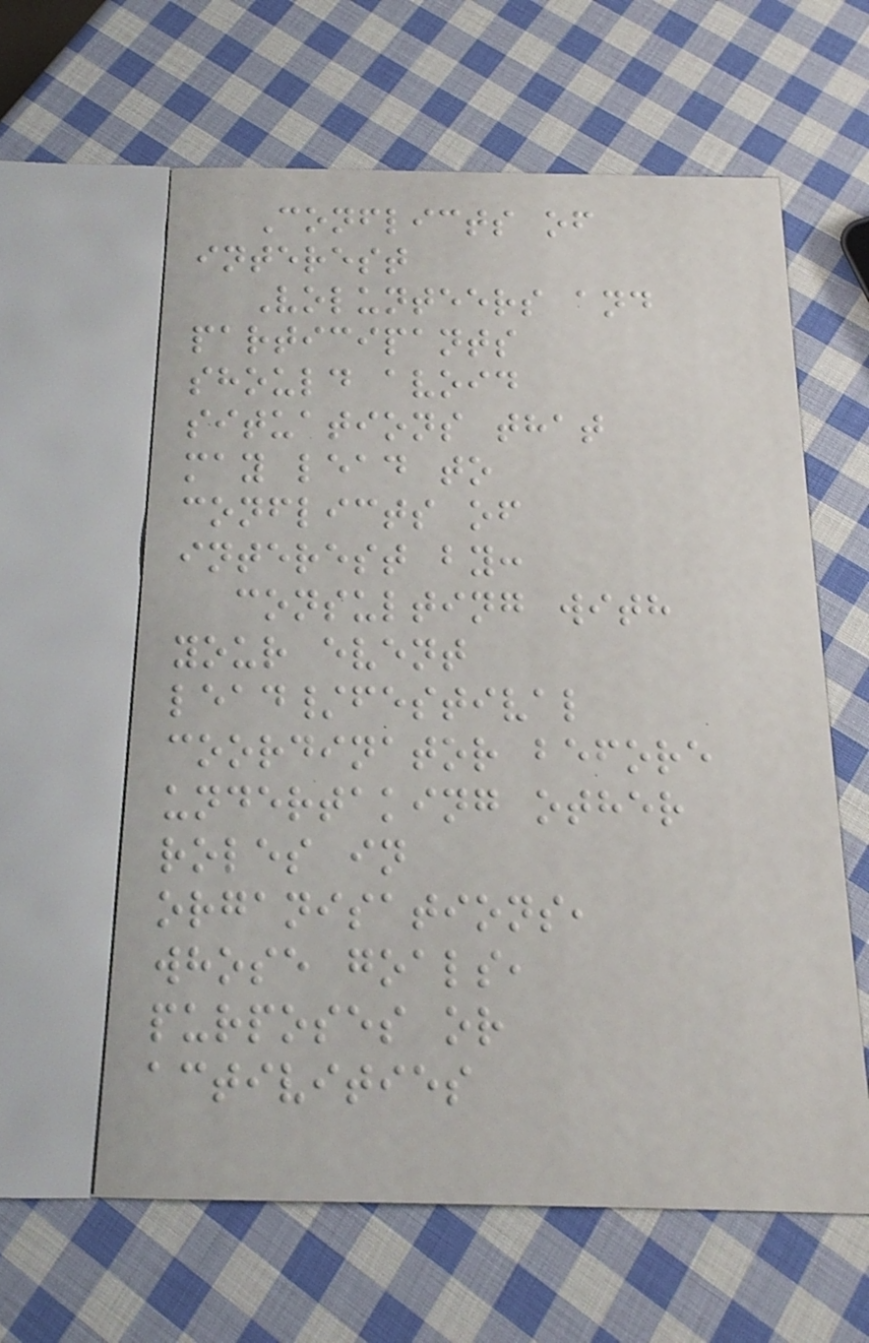Conflicts of
interest
Volunteers and
participants
should avoid
situations that
may lead to
conflicts of
interest by:
consulting with
your event
lead/festival
coordinator before
undertaking other
roles in
organisations,
whose goals,
purposes or
activities
